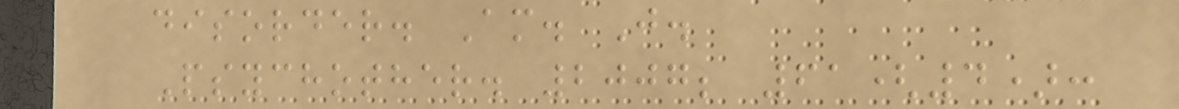disorder. Am. J.
Psychother. 2007; 61(4):
